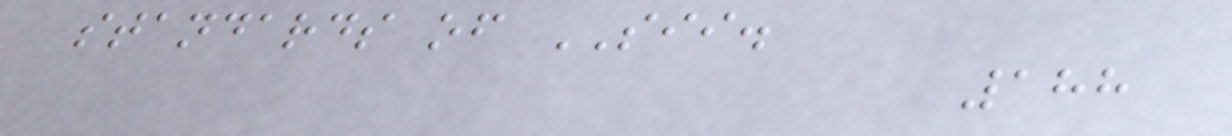standards of SII.
188
